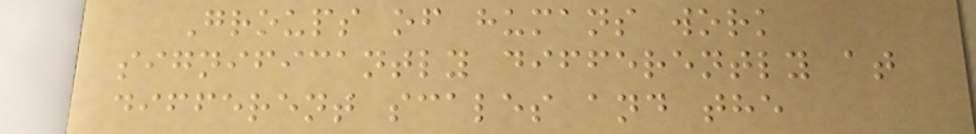Groups of humans work
significantly differently at
different scales and the
